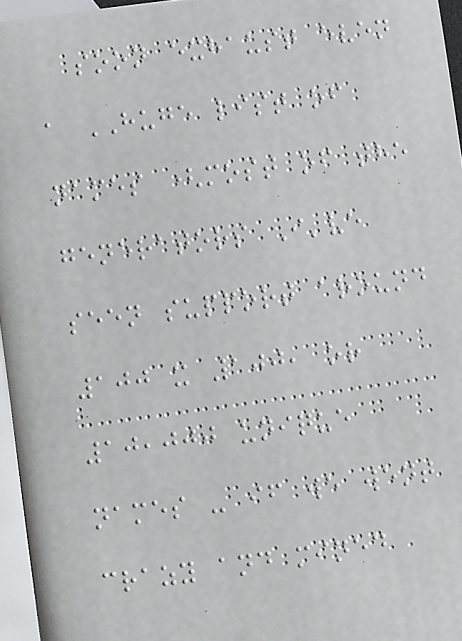soon exhaust even
a HUGE list of
names (most of the
generators I've
seen support around
100 x 100, or
10,000 unique
names - if we went
crazy and mined
